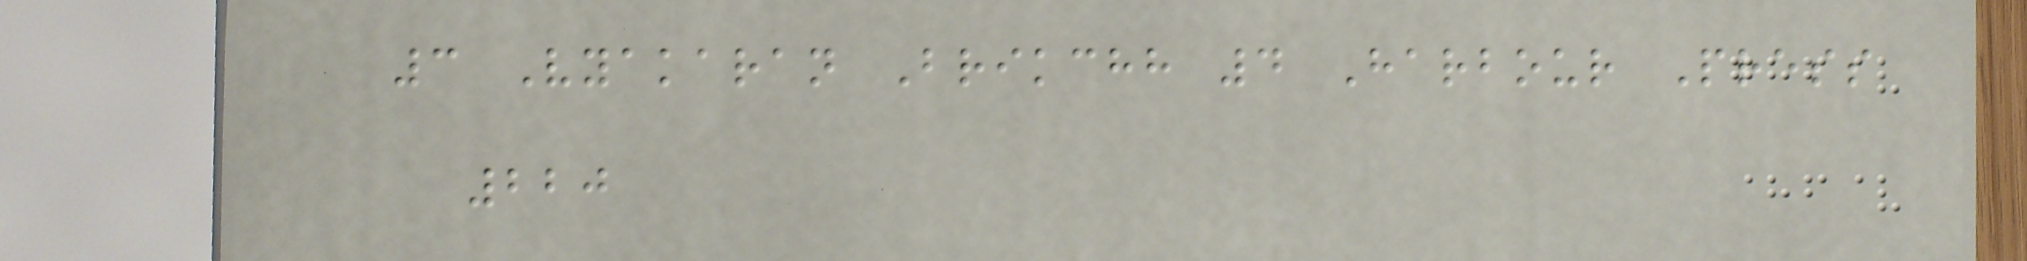3 Vyakaran Brikchh 4 Harbour Press
220
